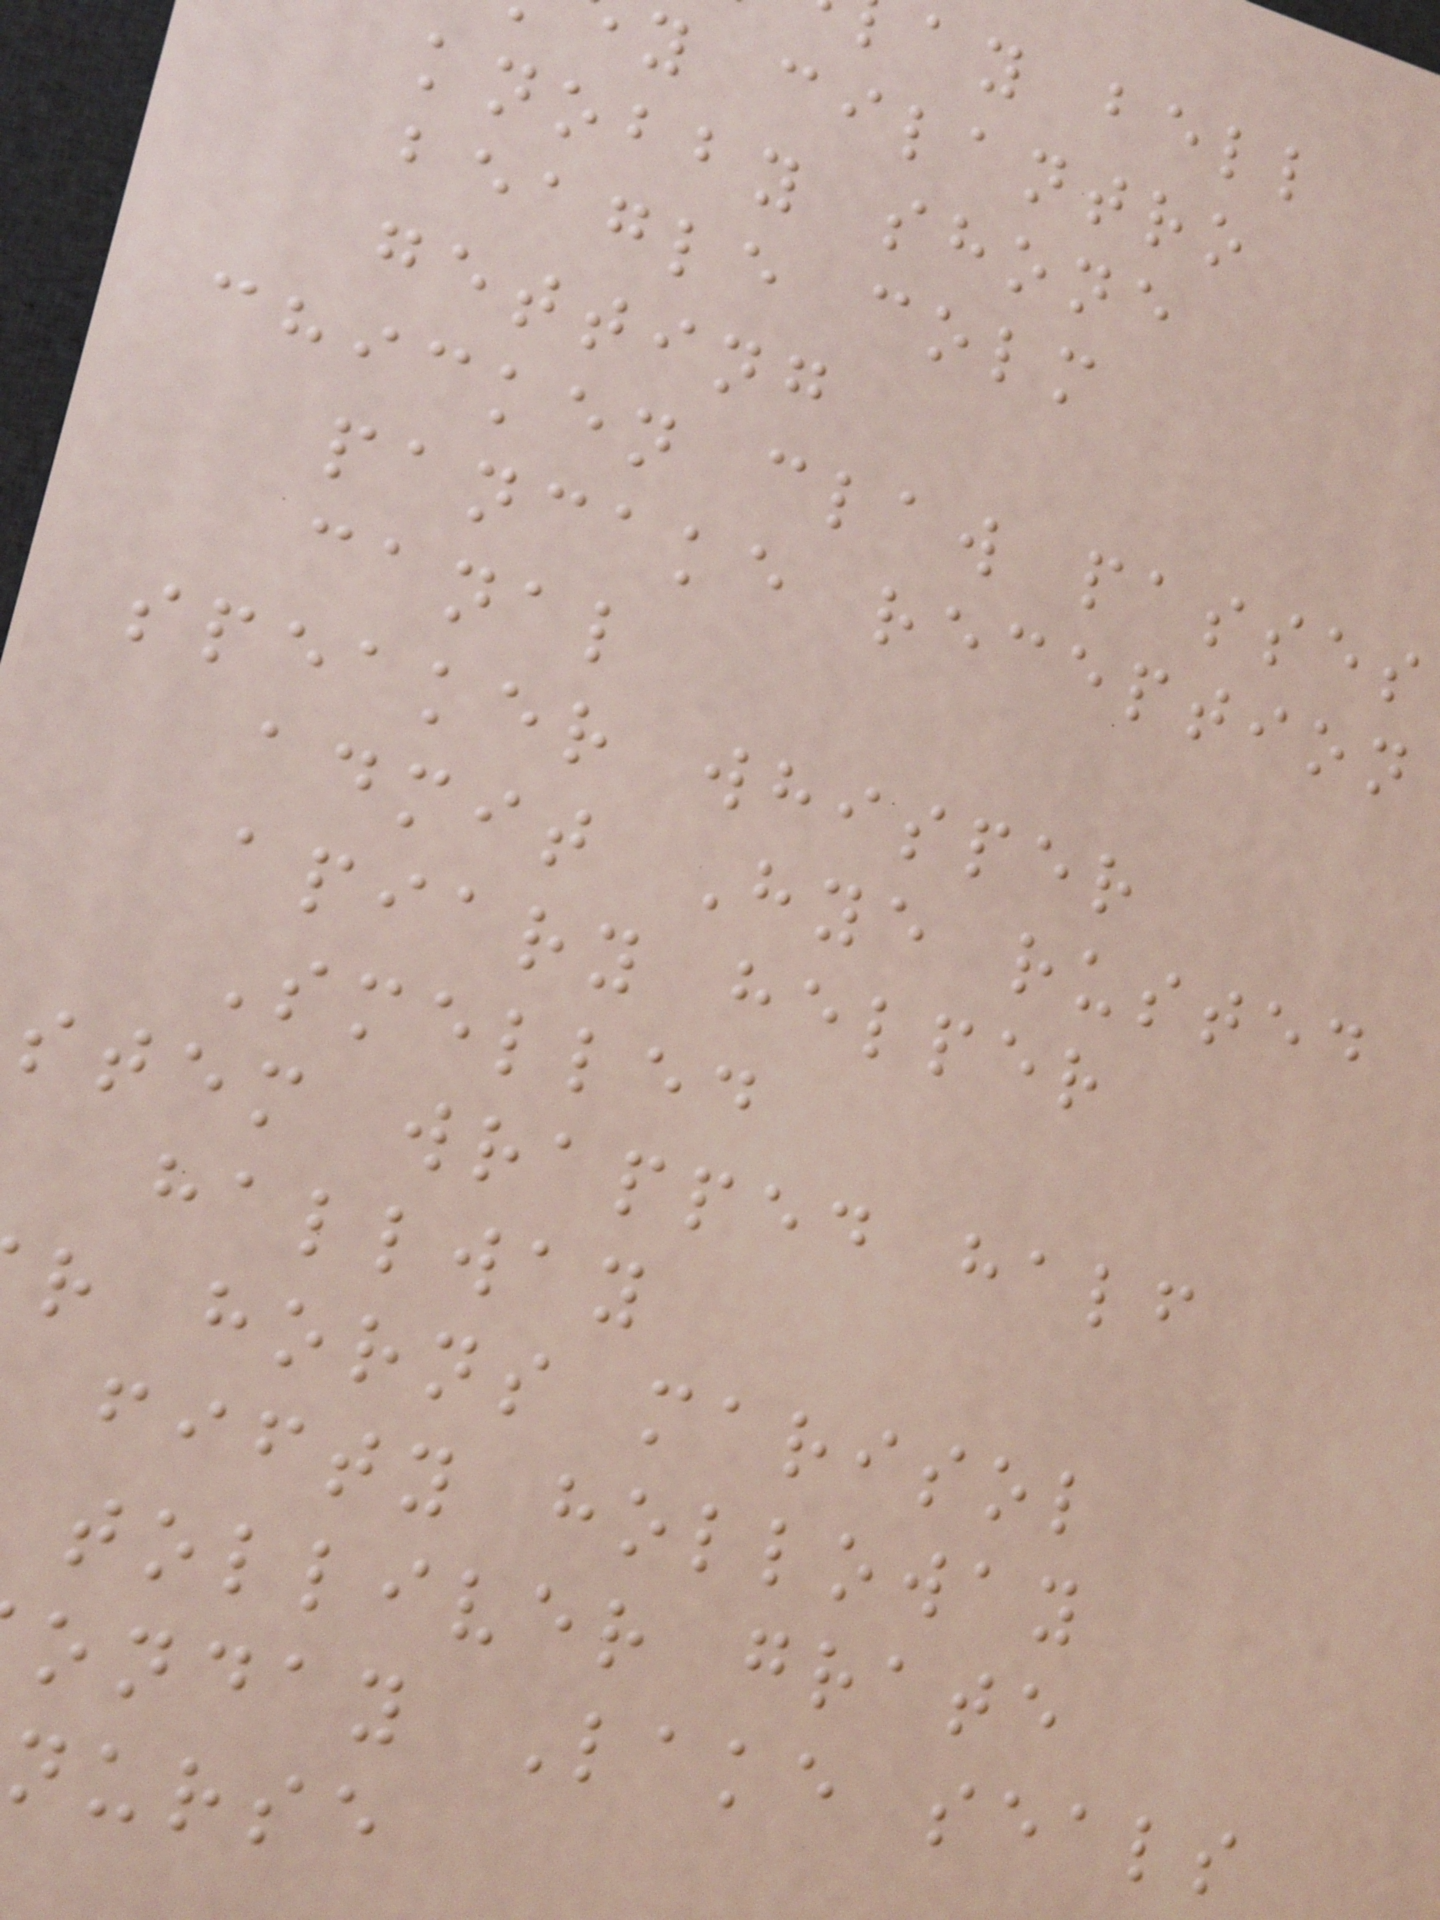ay bell
y cilantro
knobby shone
beagle colm
getting
chicken claw passes
pancake reception
canal
speaker whisper
admit Hye rusted
apiary helper
Smelled
stem wrapped half
hallway
r horns marisol
fifty holloway
tolliver grate
onday Lake seals
nurse
